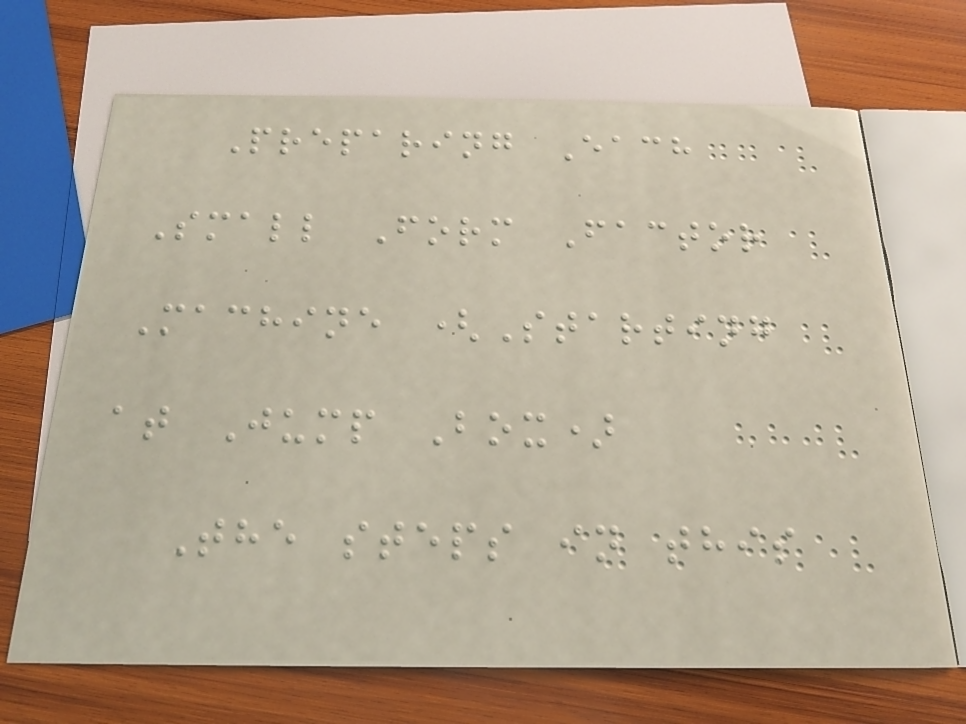Preparing Each
Small Form Factor
Machine (Starting
at Jump Box)
The steps in this
